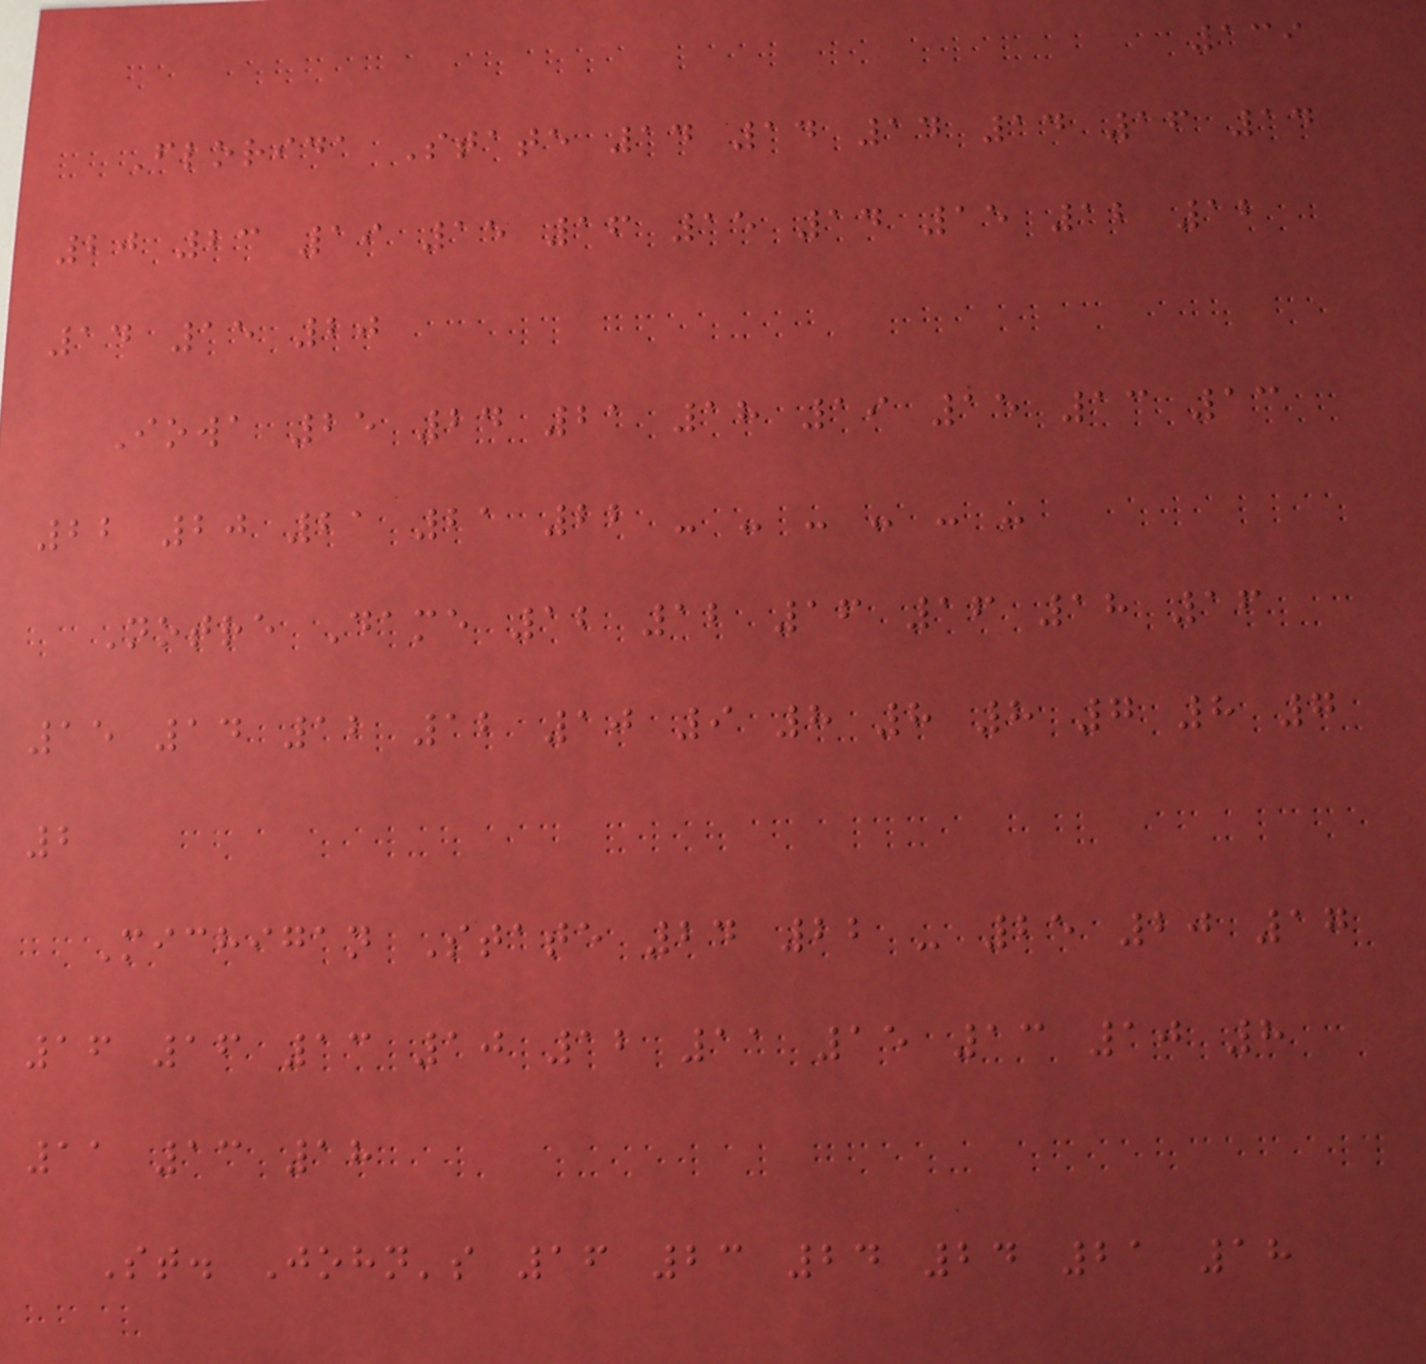139
Florida State 14 14 14 14 16 14
20 23 19 15 16 15 14 15 12 12
14 15 20
Iowa 25 24 21 18 19 15 13 13
22 20 21 21 22 - - - - - -
Notre Dame 12 12 16 16 18 16
15 14 12 12 10 9 8 8 8 7 8 7
2
Michigan State 24 22 - 25 20 17
16 16 13 10 12 11 15 13 10 8
11 13 18
St. John's 16 23 24 24 21 18
